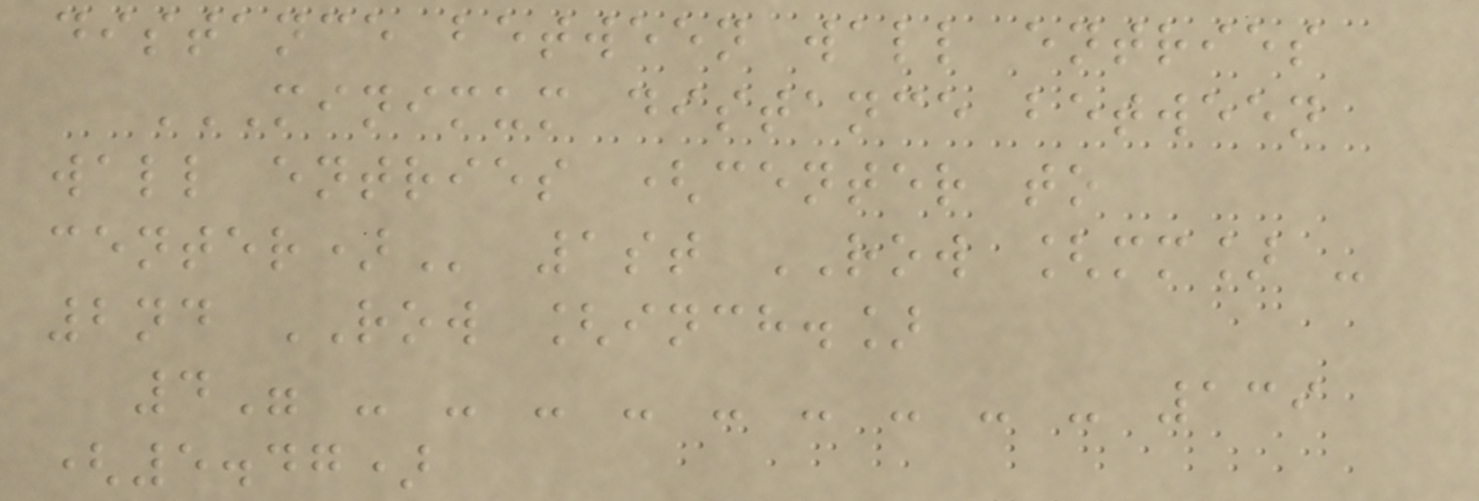distance between wall entries
MINIMUM DISTANCE BETWEEN
WALL ENTRIES (CENTER TO
CENTER) 1st ROW [mm] -
2nd ROW [inch.]
4" - - - - - - - - - 139
(5.47)
